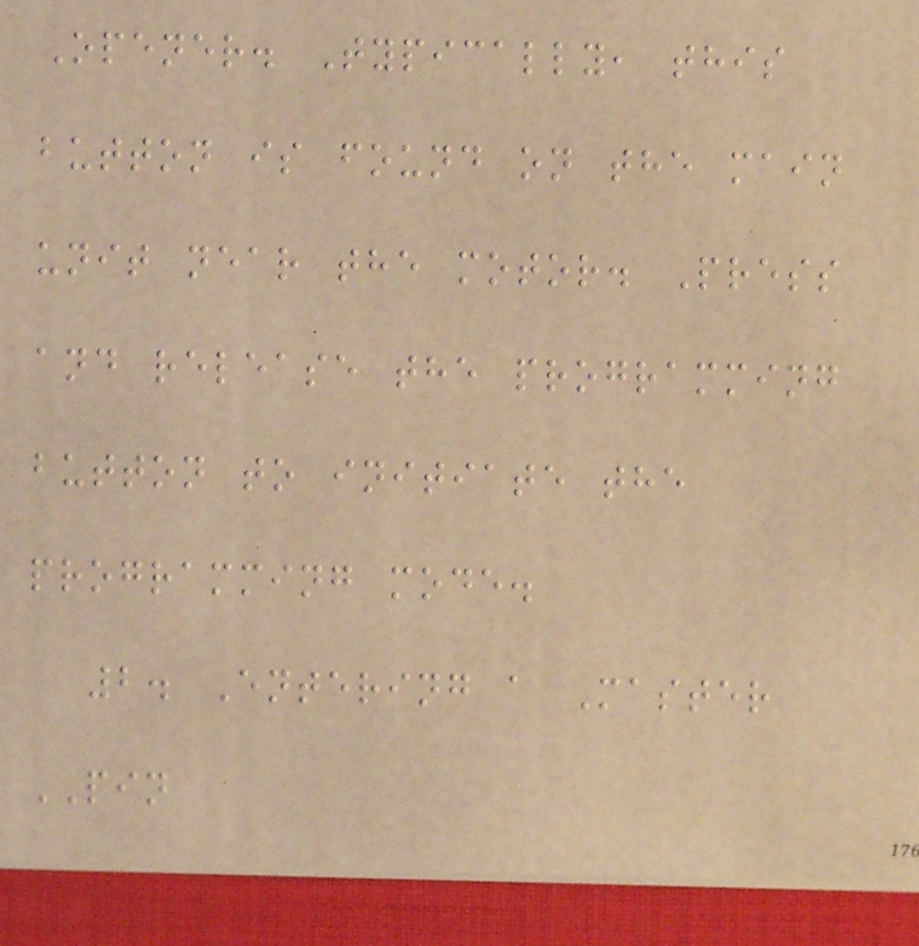Opener. Typically, this
button is found on the main
unit near the motor. Press
and release the programming
button to initiate the
programming mode.
2. Entering a Master
PIN
